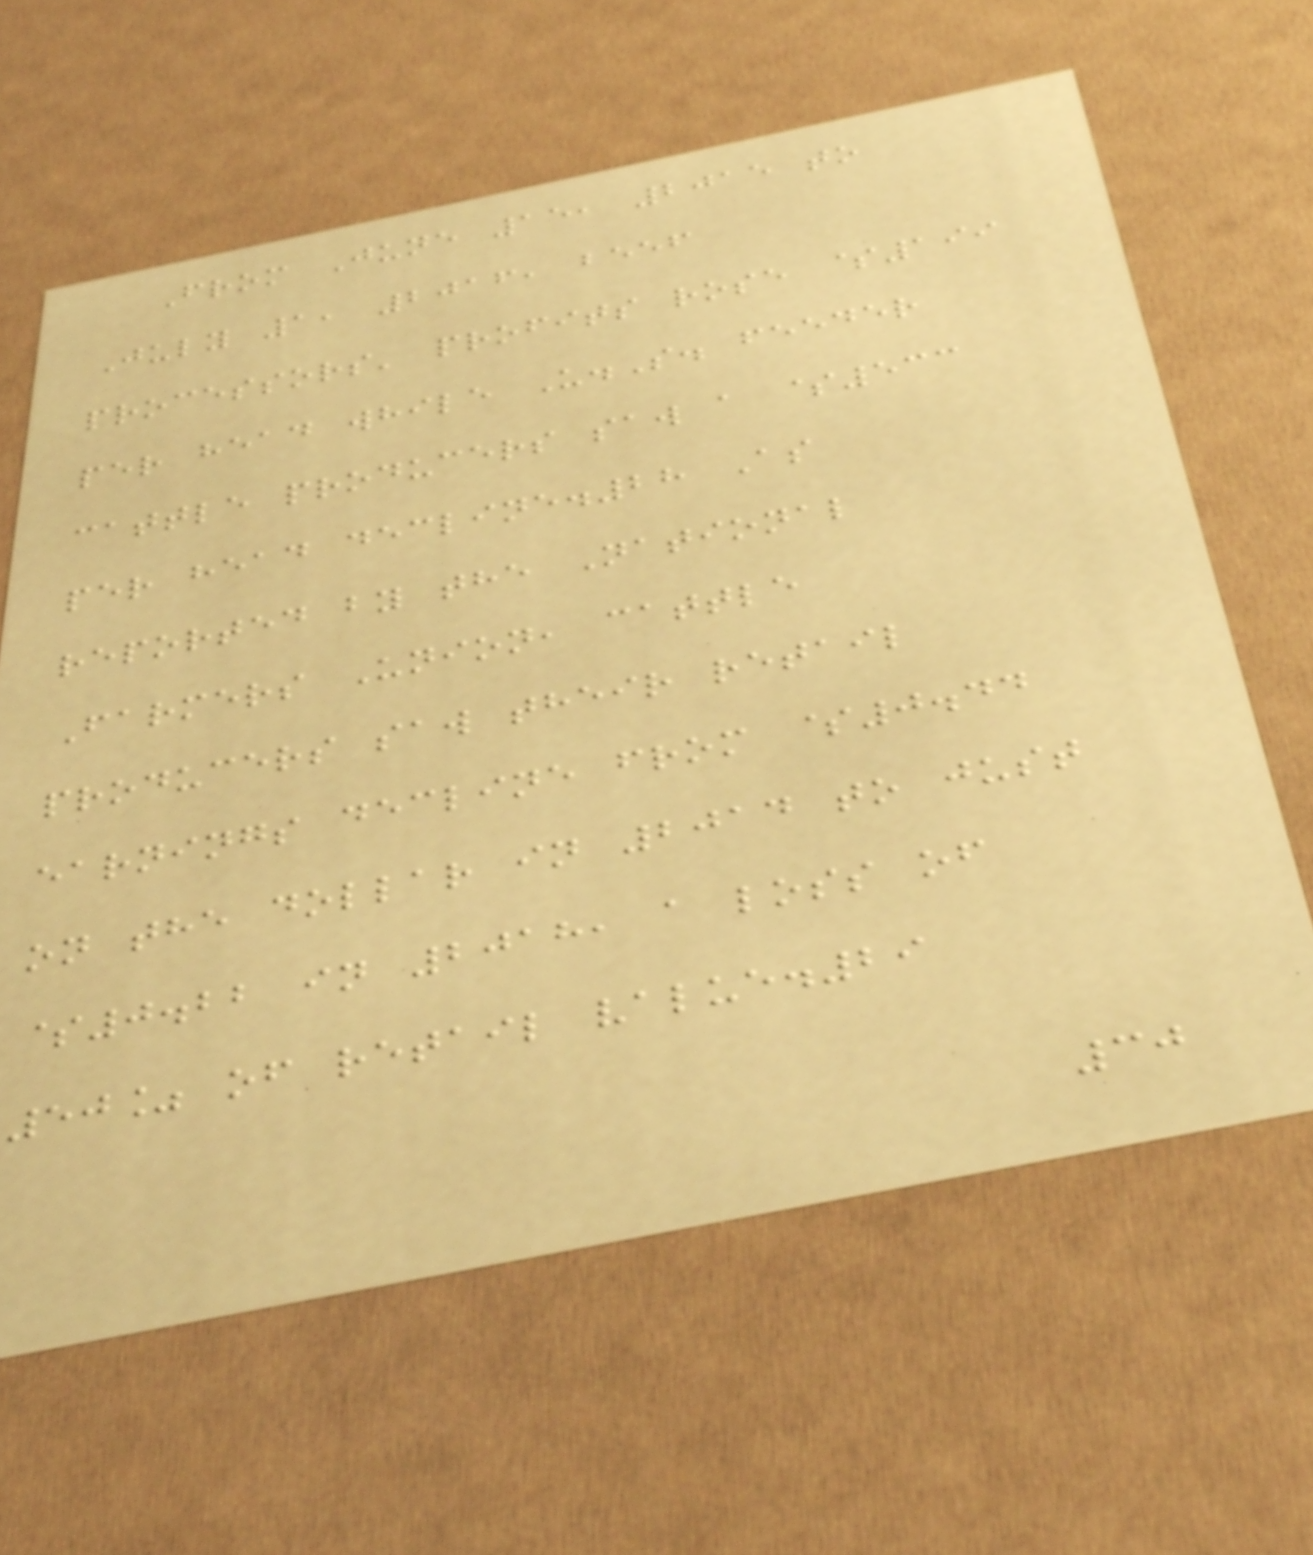From June 15, 2015 to
July 1, 2016, beef
processors' profits rose $199
per head while U.S. feeder
cattle producers saw a $533
per head decline.28 As
reported by the National
Farmers Union, cattle
producers saw their retail
earnings decline from $0.44
on the dollar in 2014 to just
$0.22 in 2018, a loss of
50% of retail value.29
30
